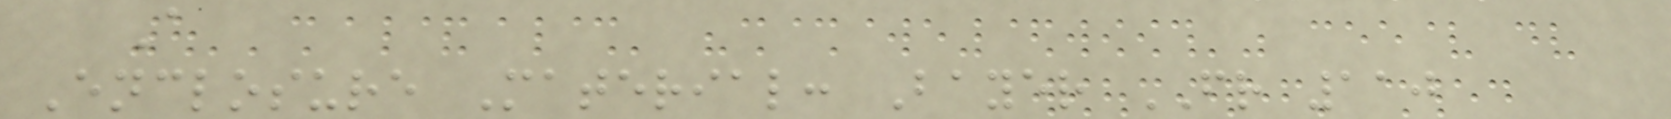A
Enclosure Material: Bayer FR 110
